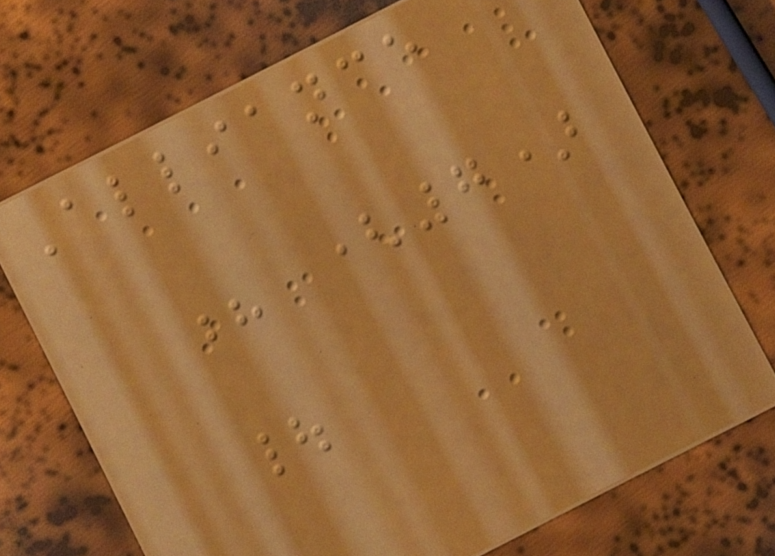Alliance
? (7)
|
